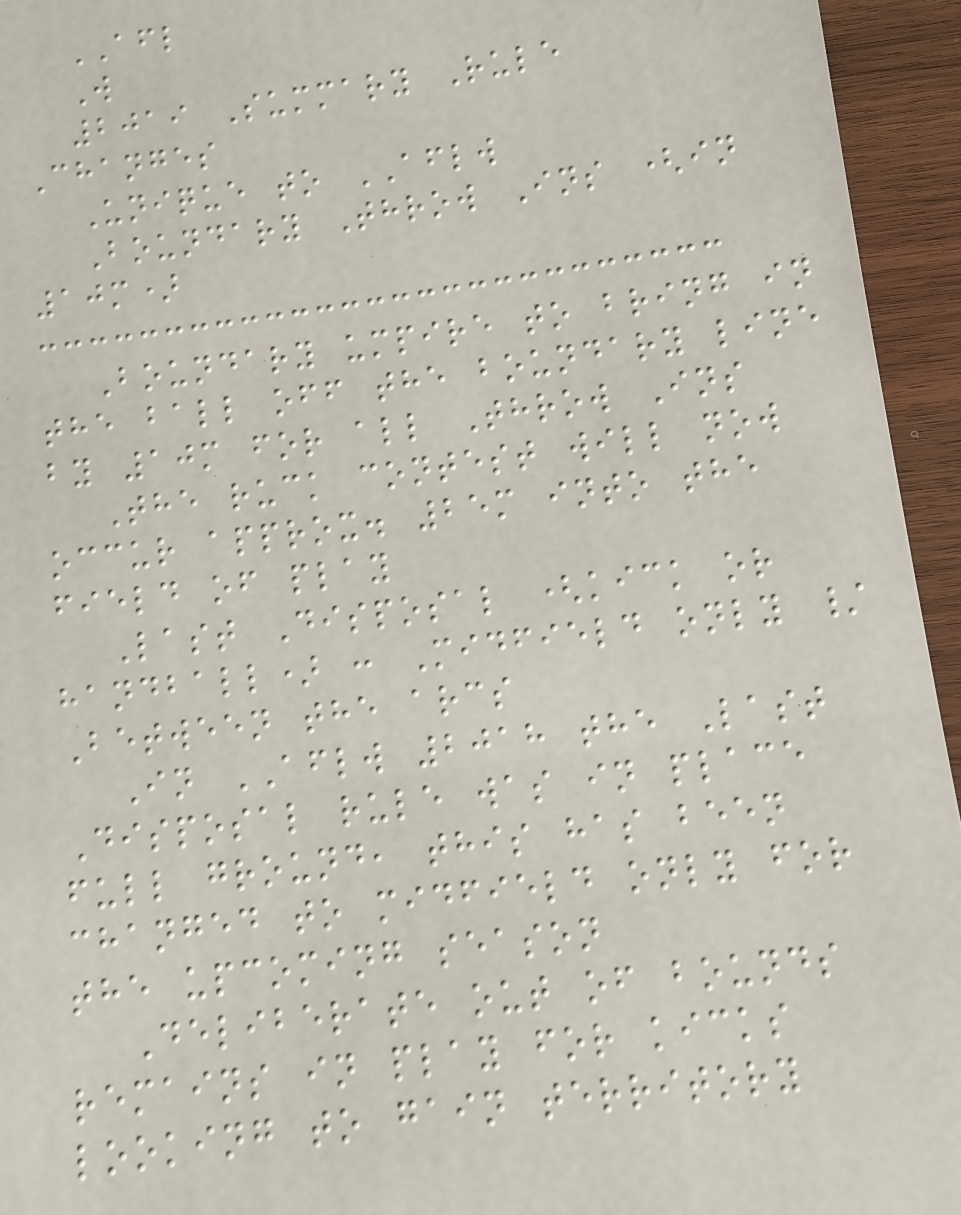AFL
W
2019 Summary Rule
Changes
Unique to AFLW
Boundary Throw Ins (in
10m)
Boundary umpire to bring in
the ball off the boundary line
by 10m for all Throw Ins
The ruck contest will now
occur approx. 25m into the
field of play
Last Disposal (kick or
handball) : Midfield only /
Between the arcs
In AFLW 2018 the Last
Disposal rule was in place
full ground, this has been
changed to midfield only for
the upcoming season
Deliberate out of bounds
remains in play for kicks
looking to gain territory
